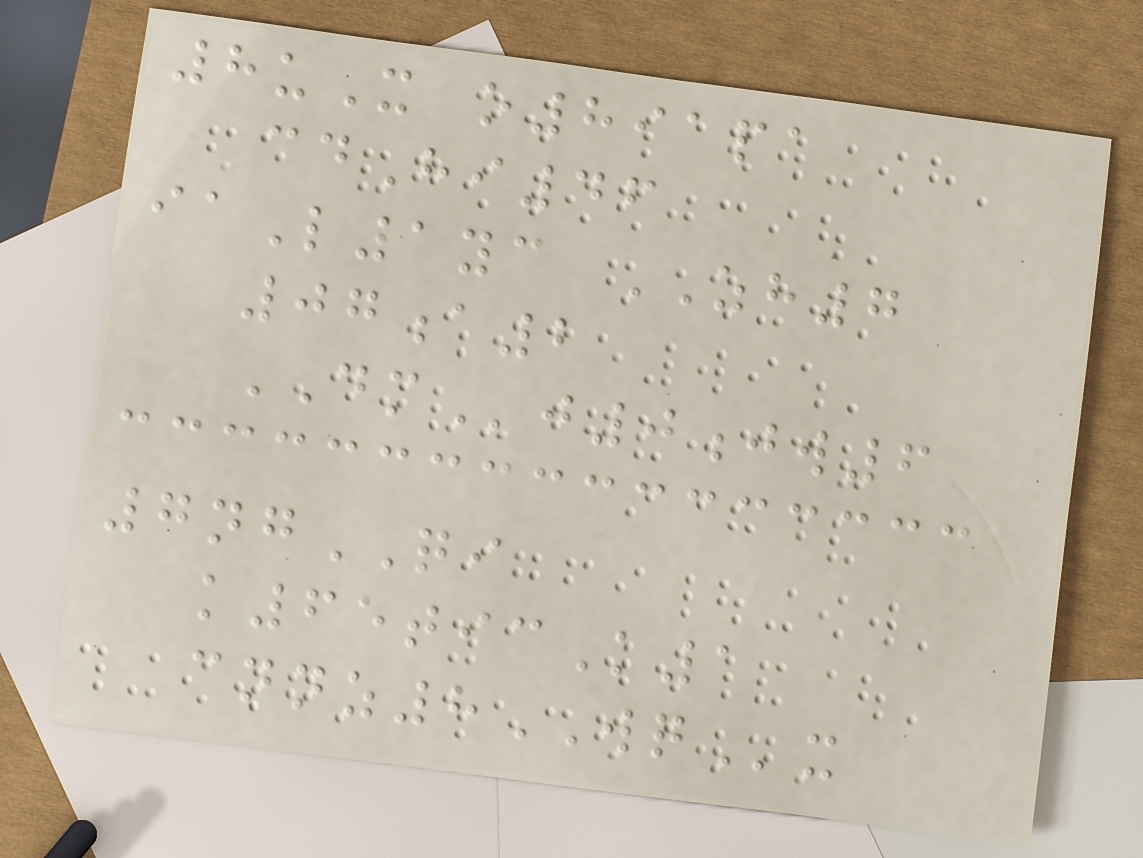8uX o891pa
cdHi46
iaL1yc ZH7
07a2
DMj0jw6
7ngQI
k65ticK1
cnnz8WQx
